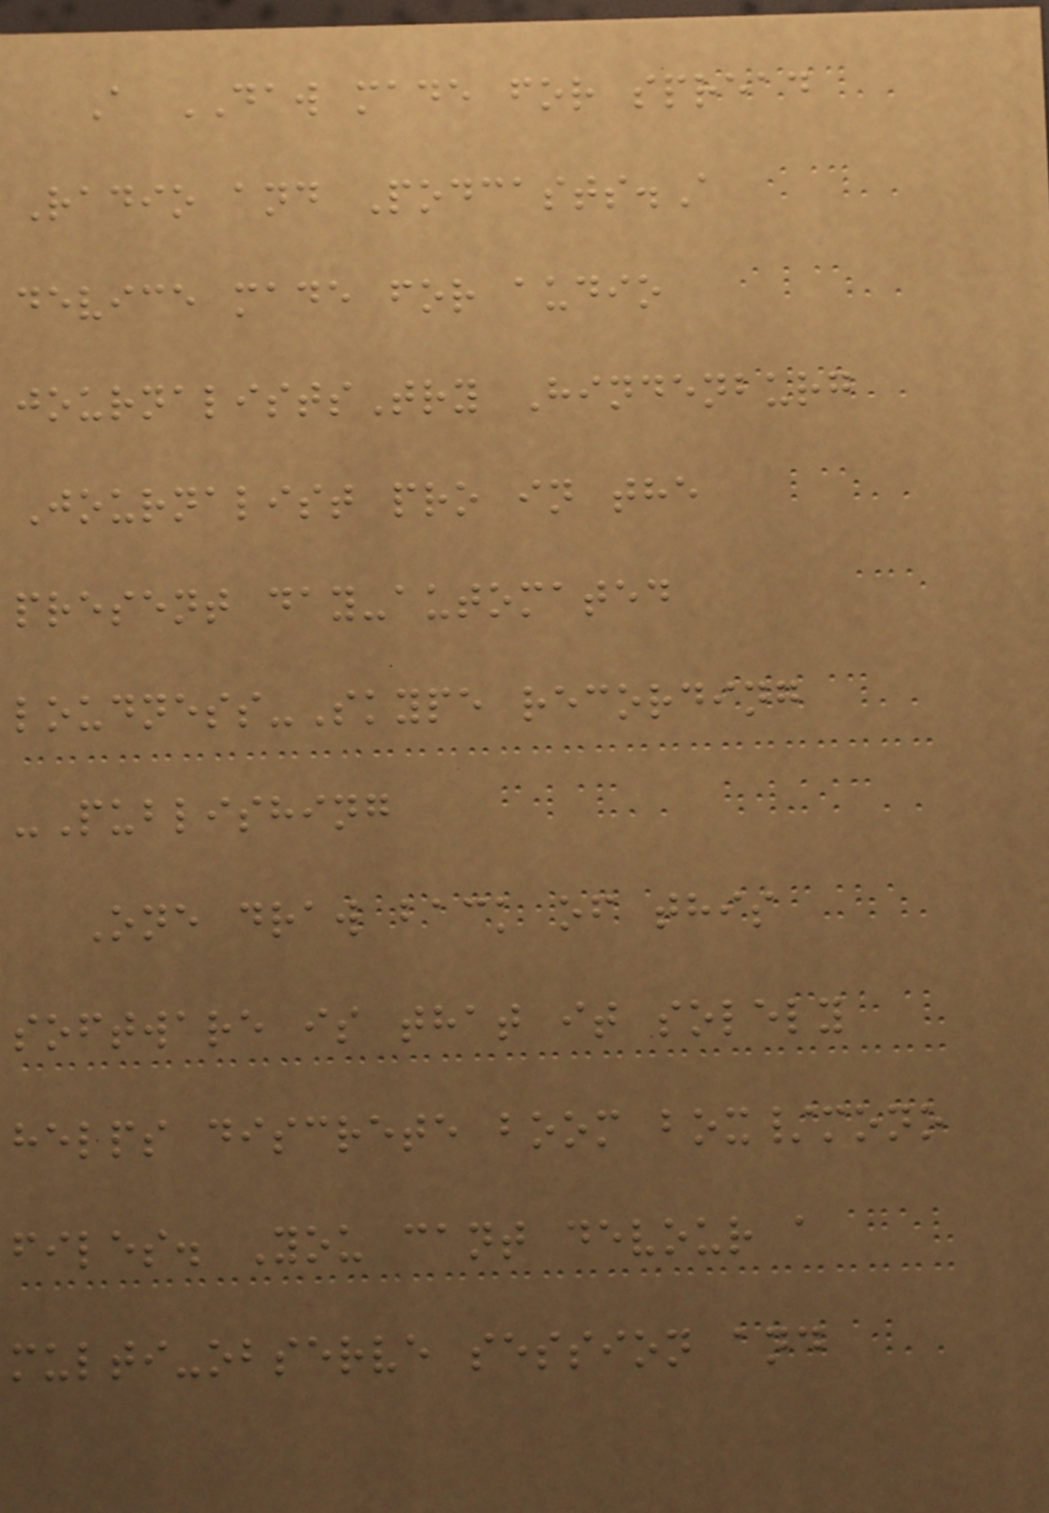A DAW made for spread
Radio and Podcasts.A
device made for audio
journalistsTry Hindenburg
Journalist pro in the
present day-automated
loudness-Skype recording
-Publishing
One draw back of this
software is that it solely
helps discrete boom box/mono
files. You cant devour a
multi-observe session and
